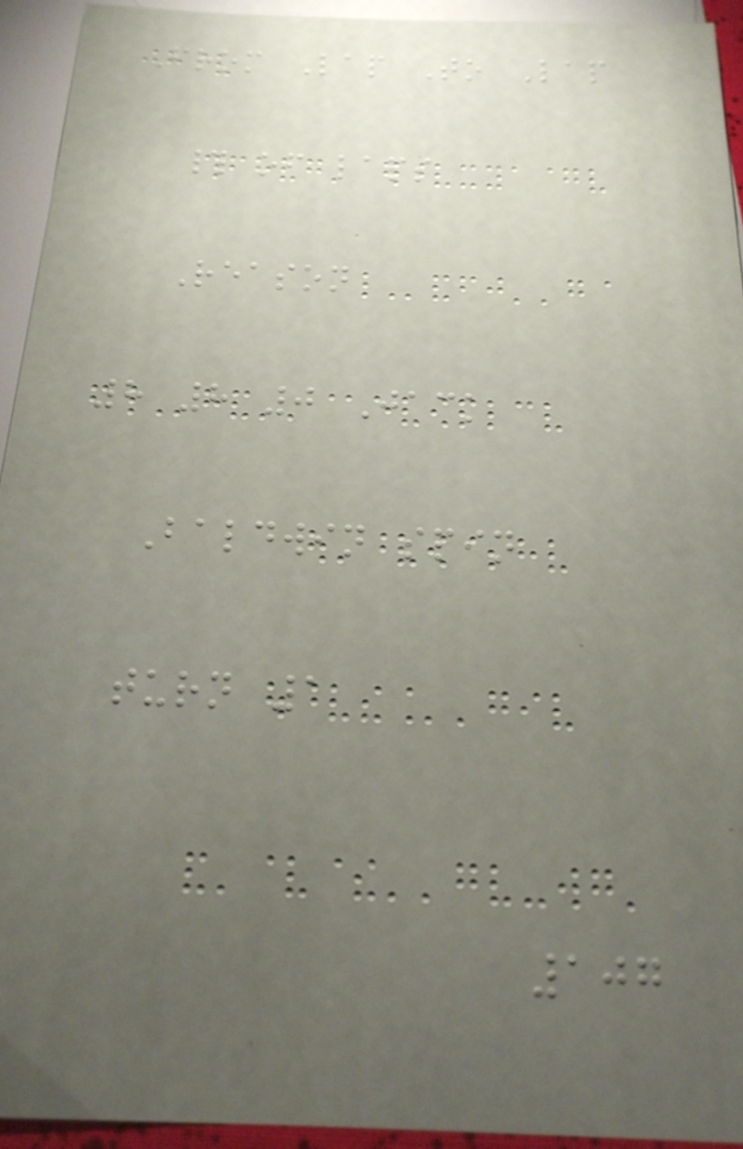From Lap To Lap
# of laps
Reason
8 8 0 Jack
Baldwin spin
turn 1
107
